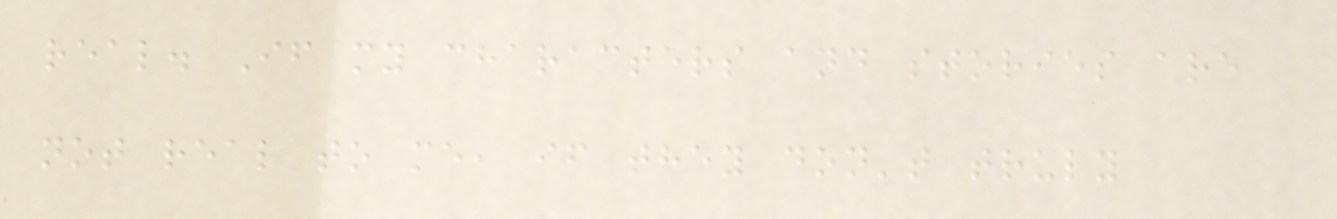real. If my characters and stories are
not real to me, if they don't truly
